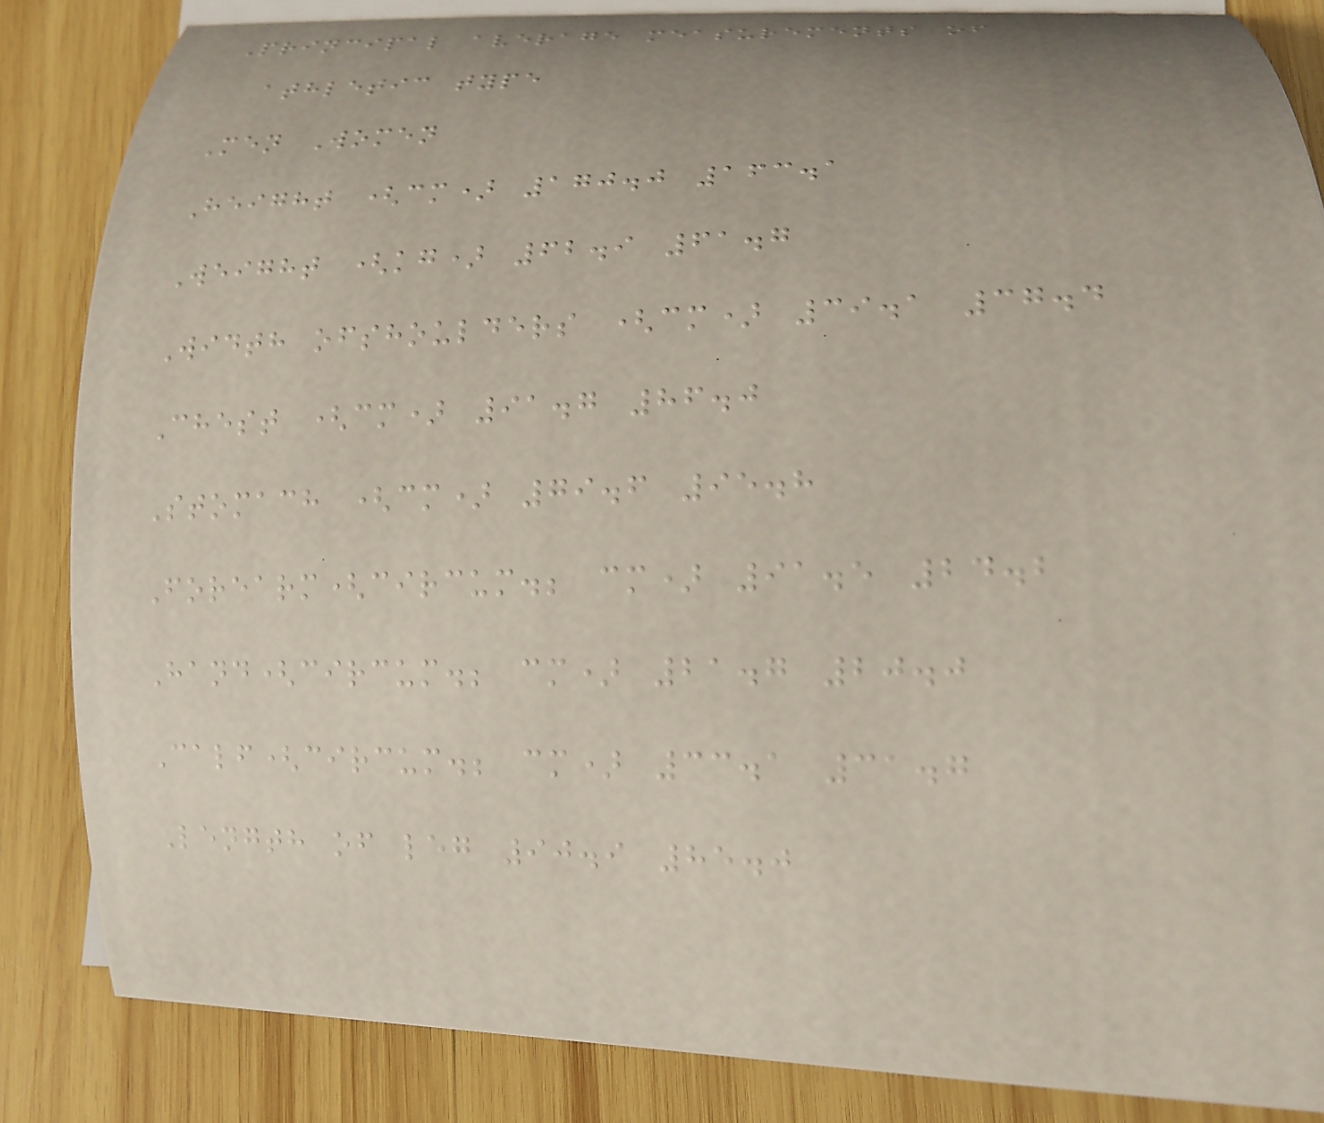Principal average measurements of
athletic type
Men Women
Height (cm) 170.0 163.1
Weight (kg) 62.9 61.7
Width ofshoulders (cm) 39.1 37.4
Chest (cm) 91.7 86.0
Stomach (cm) 79.6 95.8
Forearm(circum.; cm) 91.5 24.2
Hand(circum.; cm) 21.7 20.0
Calf(circum.; cm) 33.1 31.7
Length of leg 90.9 85.0
